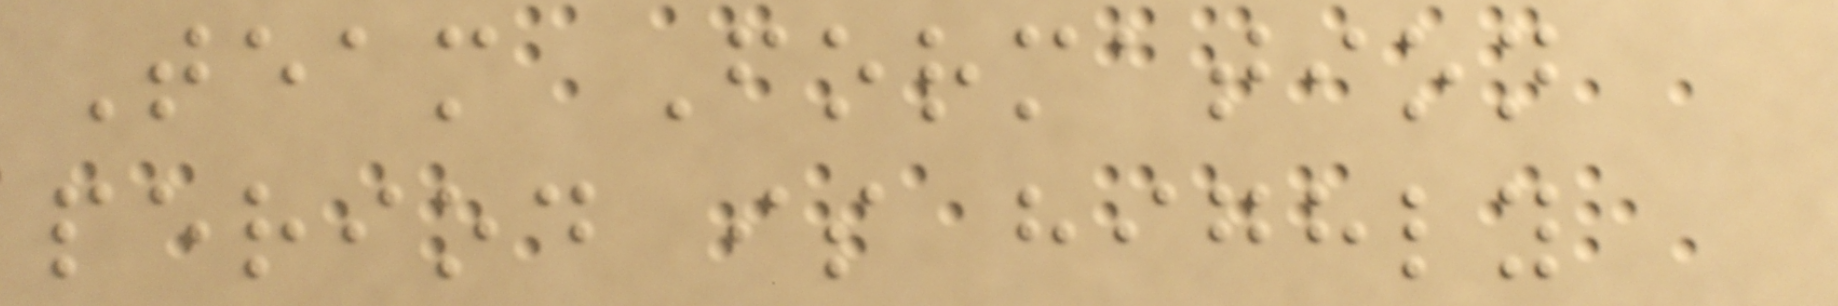Team Formation
period is highly
